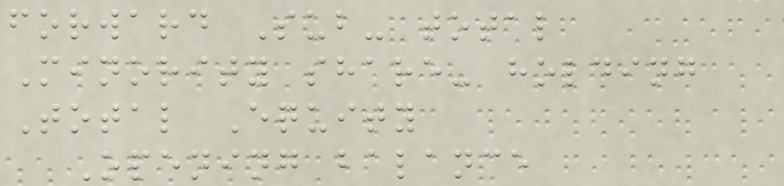forward Sub- total
Minority share- holding
Total Equity
Opening balance
